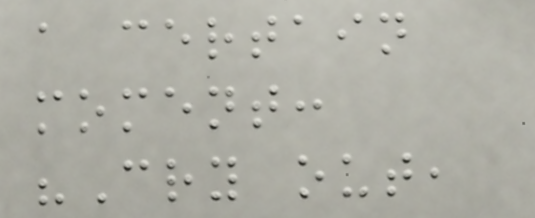a certain
moment:
"Cry out,
